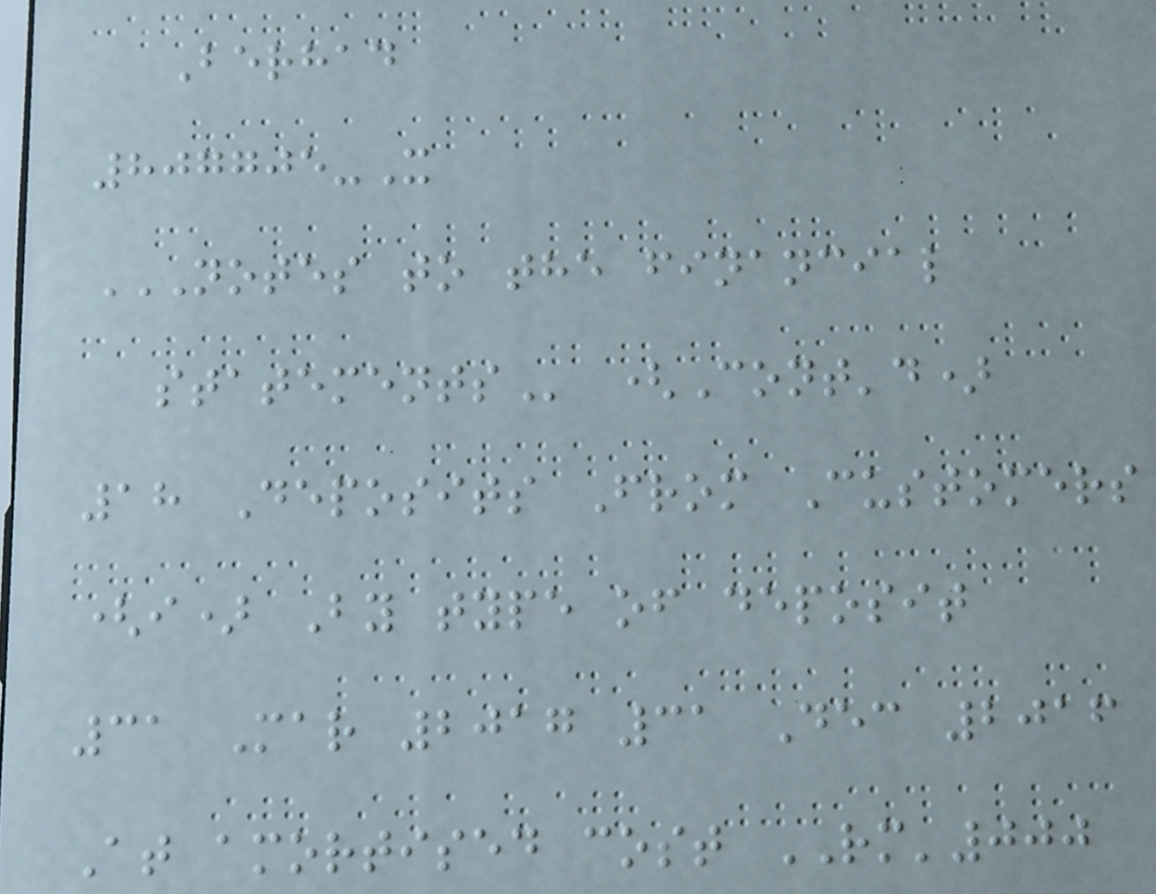Berhad
807705-X
NOTES TO THE FINANCIAL
STATEMENTS (Cont'd)
18 Deposits From Customers
(i) By type of deposit
31 Mar 2017 31 Dec 2016
At amortised cost RM'000
